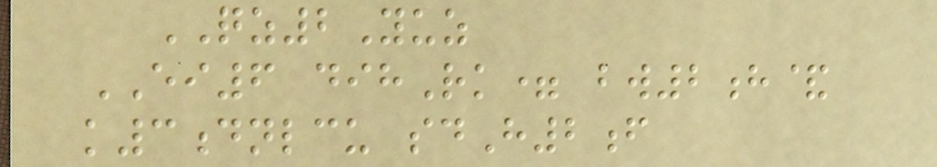QZ2Yuz
EI6 dihRk= bw2h&
k3dnlcu sdH2f
